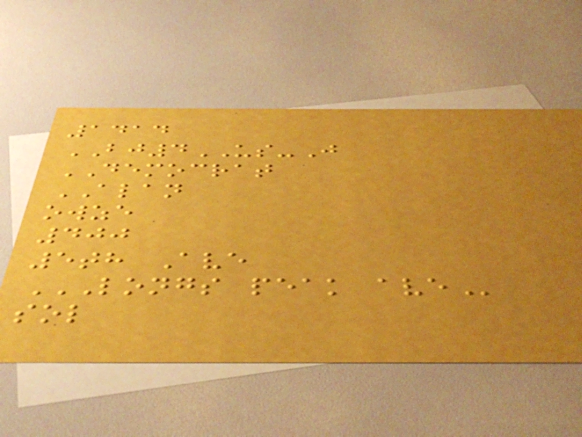1414
BJ4US-J
DEMOCRAT
ALAN
owze
400
5th Ave
LONGS PEAK AVE
sol
